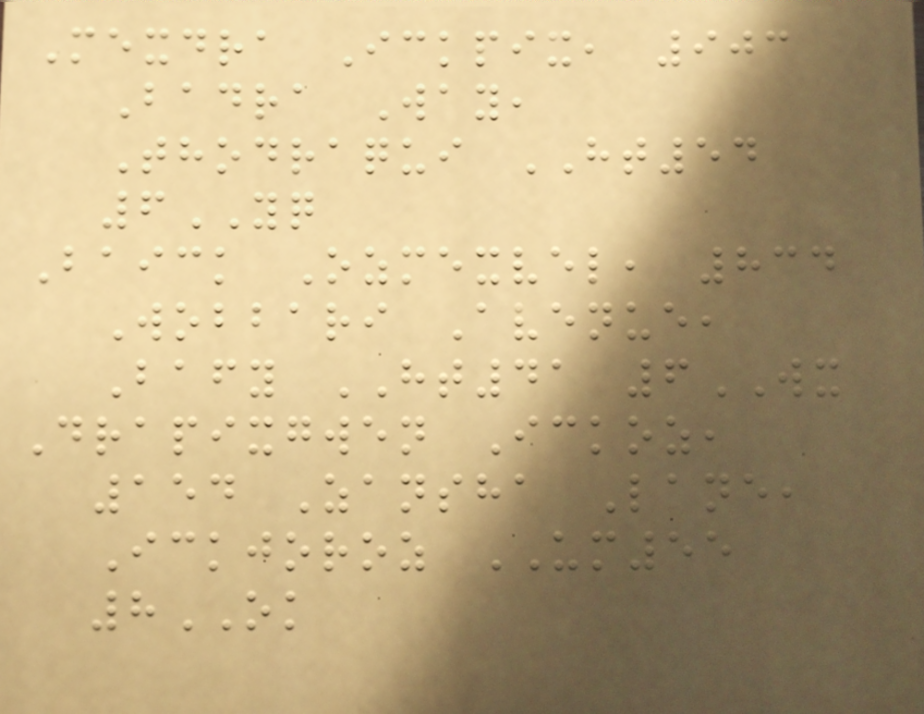Mexdra Ickpix, 903
Badra Way,
Thodraqui HT54
6YQ
Baick Ozmexvel, 834
Wobbari Avenue,
Bafy HT41 6WX
Drapixgwen Ickoz,
154 Zansha Lane,
Ickjoroz UM55
8OK
